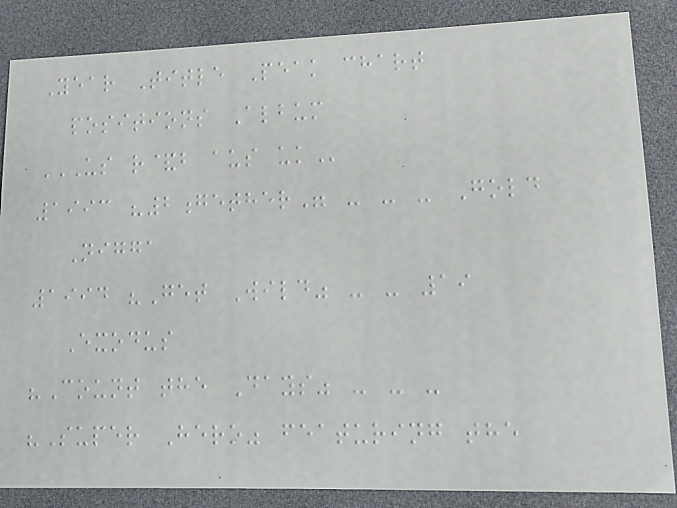Year Title Peak chart
positions Album
US R&B AUS UK
1993 "2gether" - - - Gold
Nigga
1994 "Get Wild" - - 19
Exodus
"Count the Days" - - -
"Super Hero" featuring the
